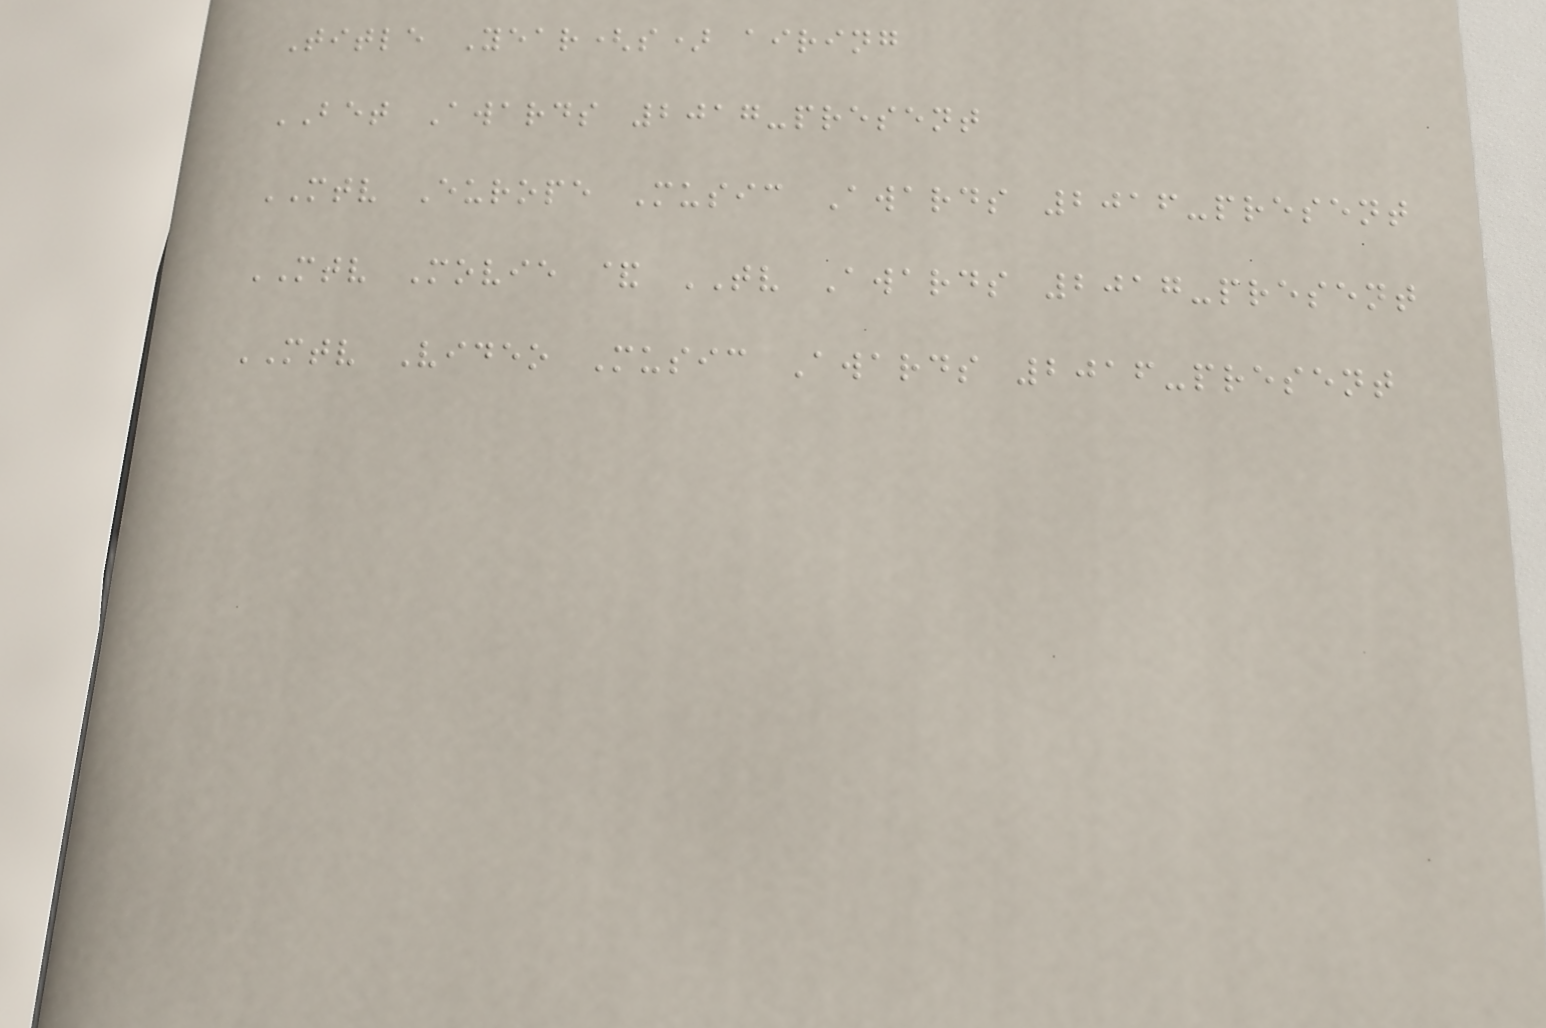Title Year(s) airing
BET Awards 2017-present
MTV Europe Music Awards 2016-present
MTV Movie & TV Awards 2017-present
MTV Video Music Awards 2016-present
